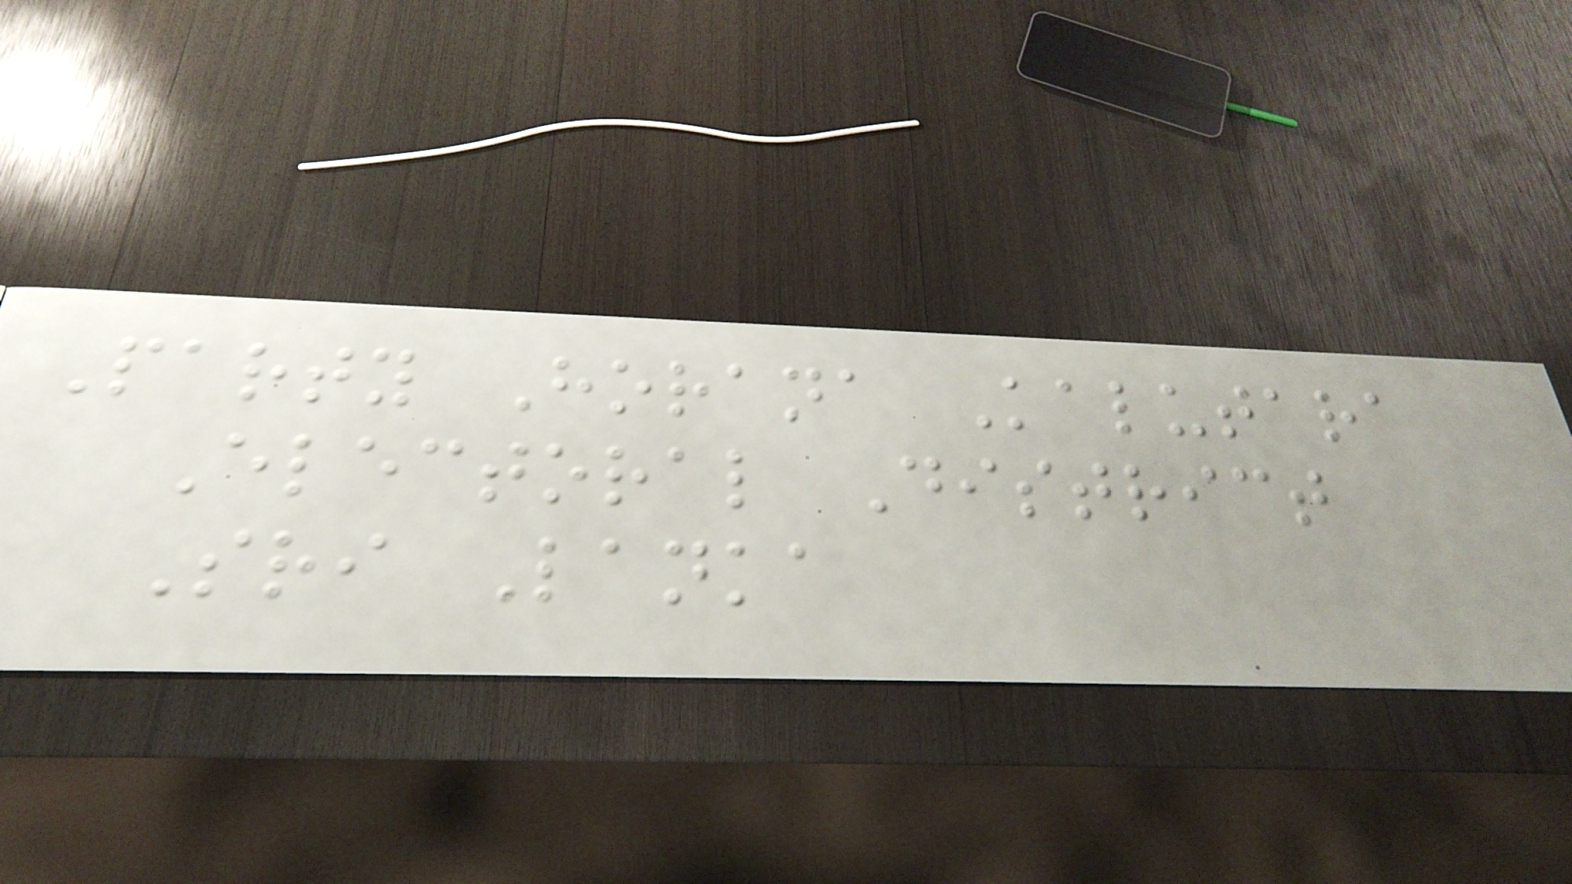Party Horana Kalutara
Electoral District
Sri Lanka
